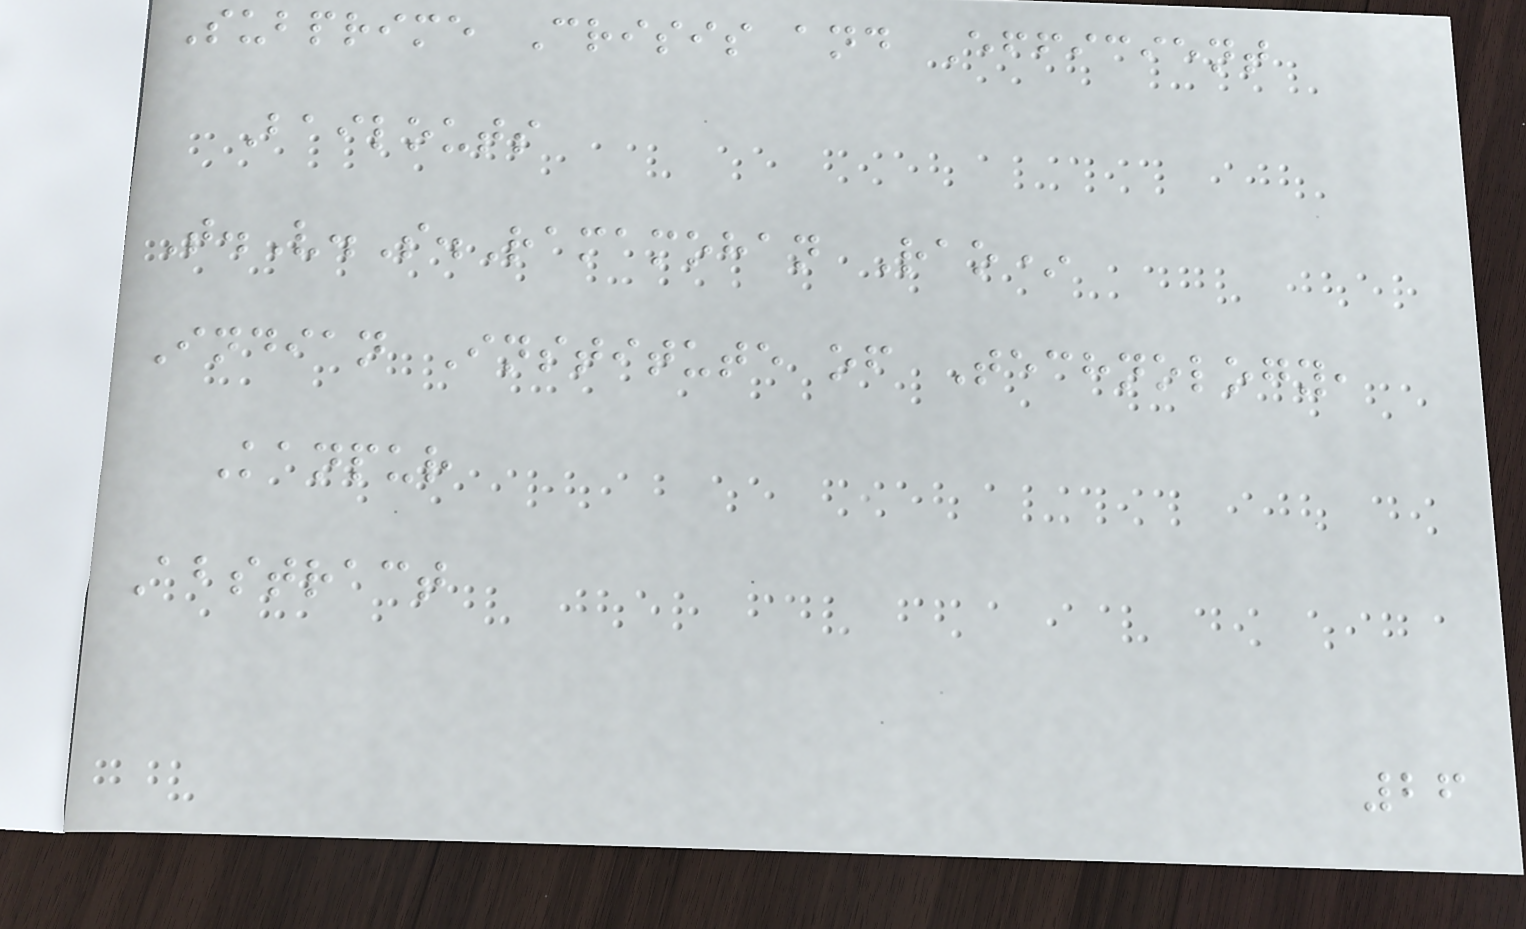Subprime Crisis and Efficient
Bailouts
T.V.S.Ramamohan Rao*
Indian Institute of Technology,
Kanpur
Abstract
26
